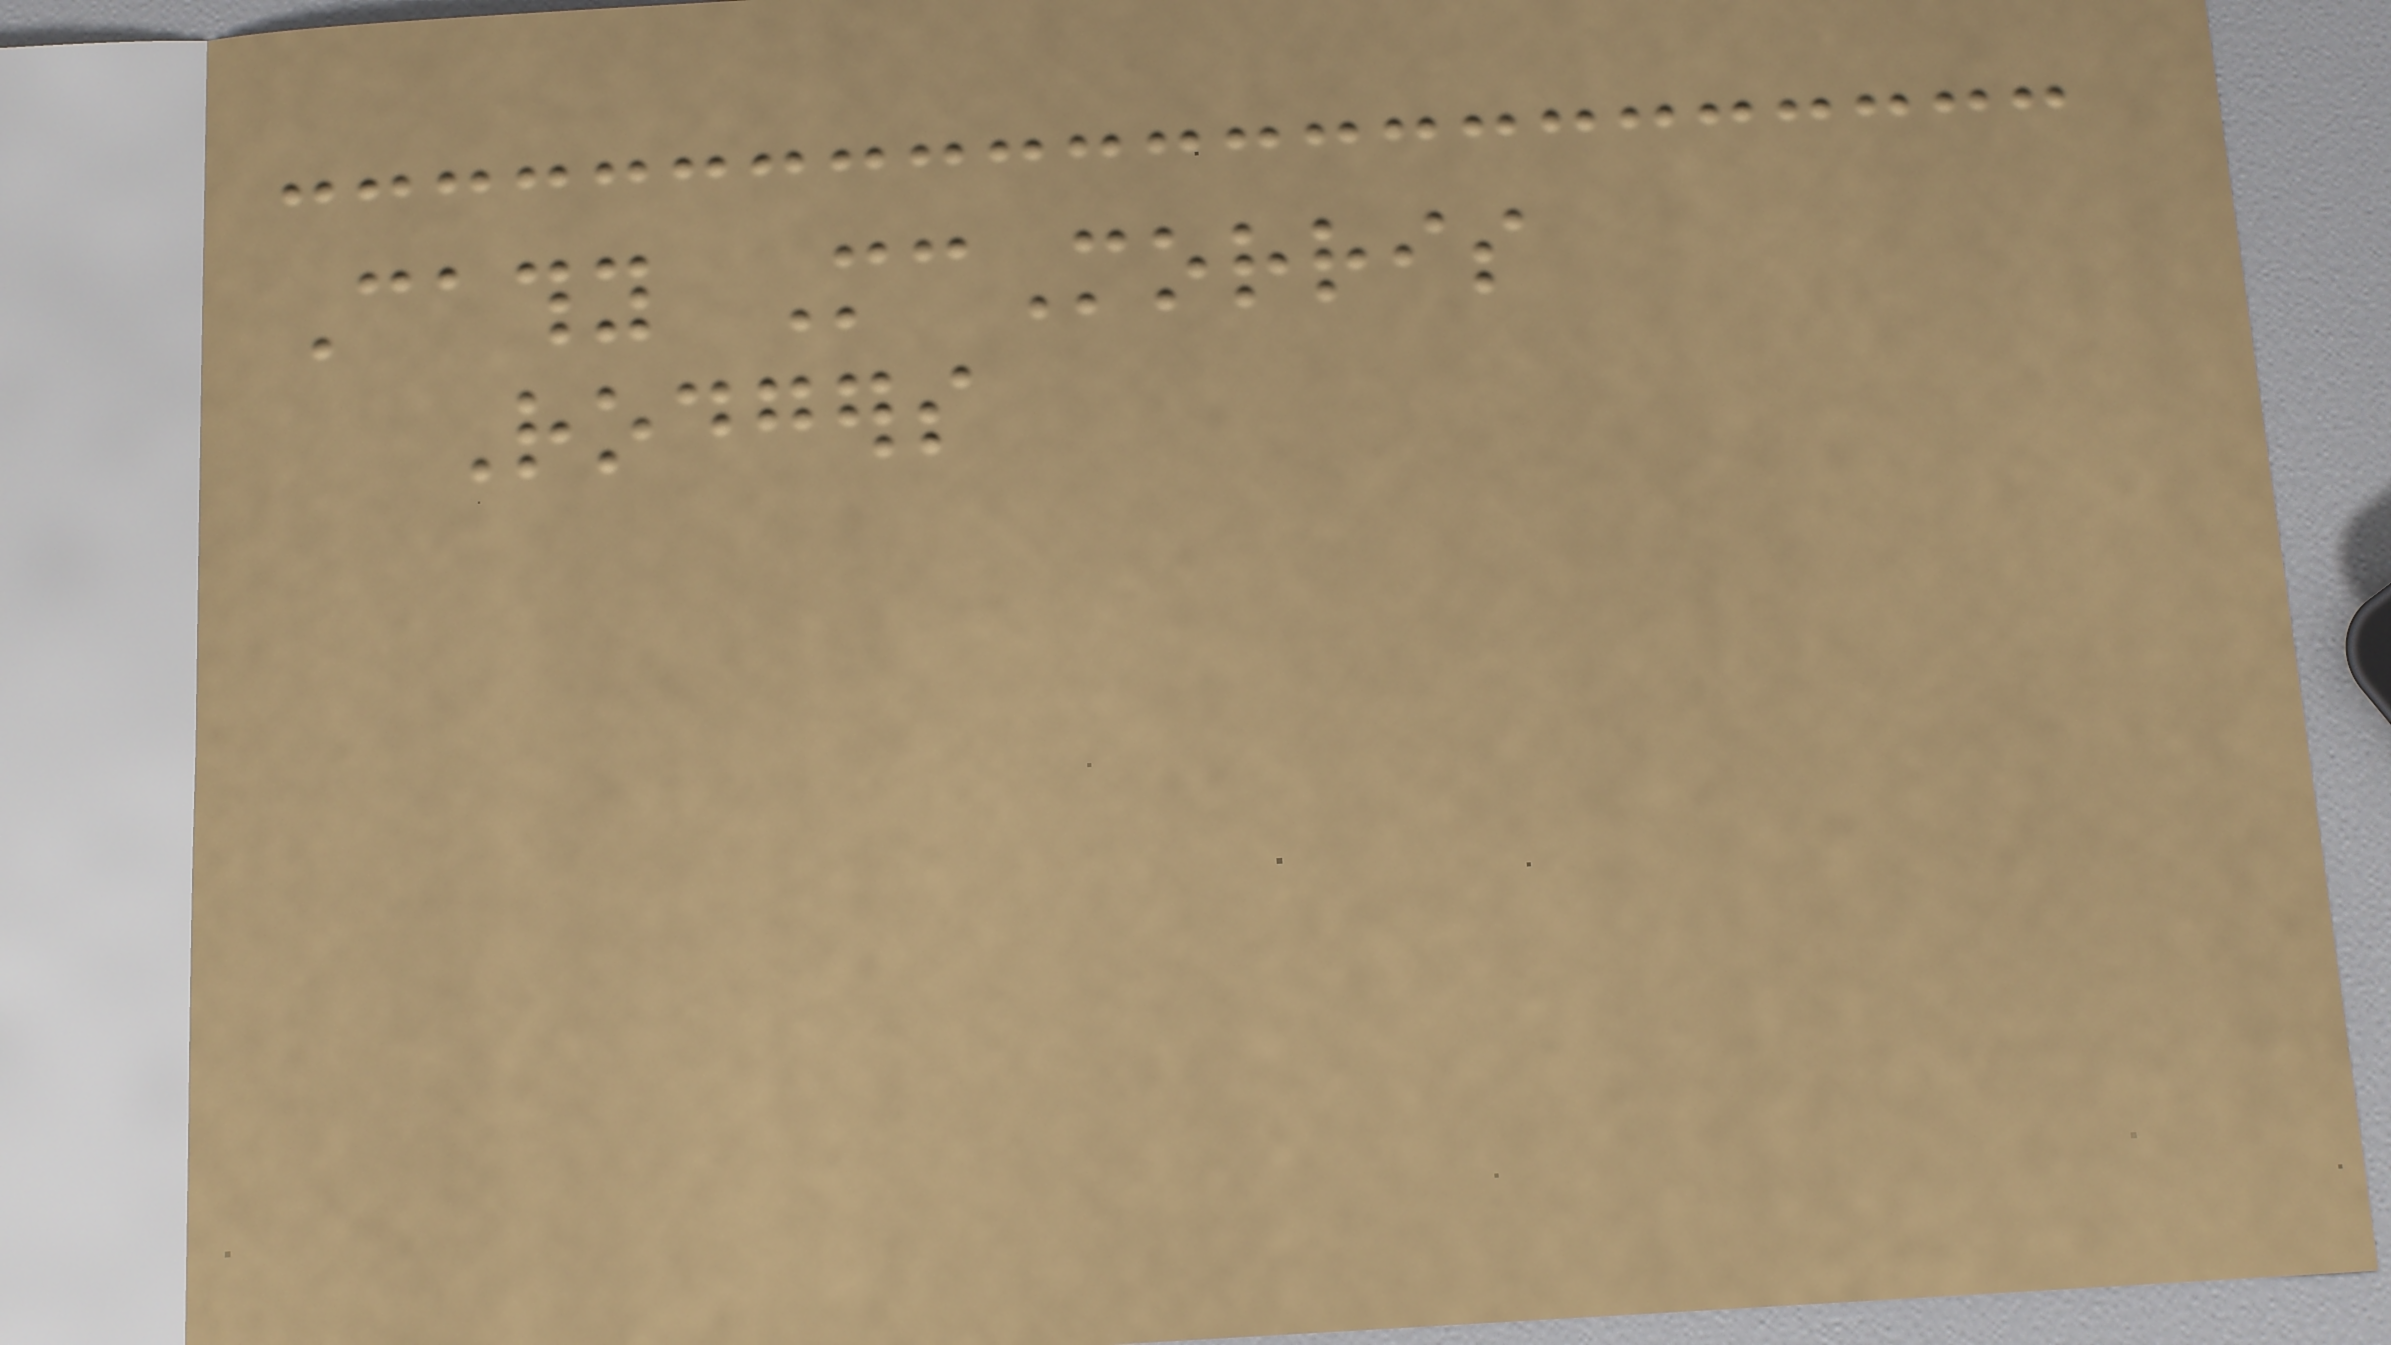Cathy McMorris
Rodgers
